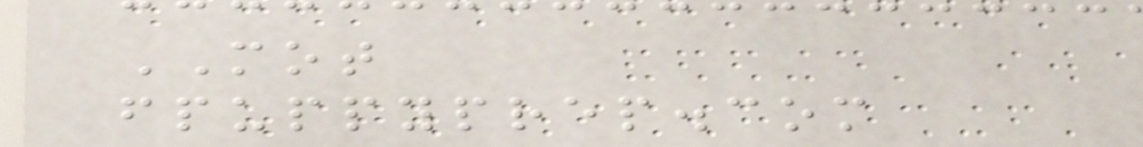MOT
fpuppyprep.com
